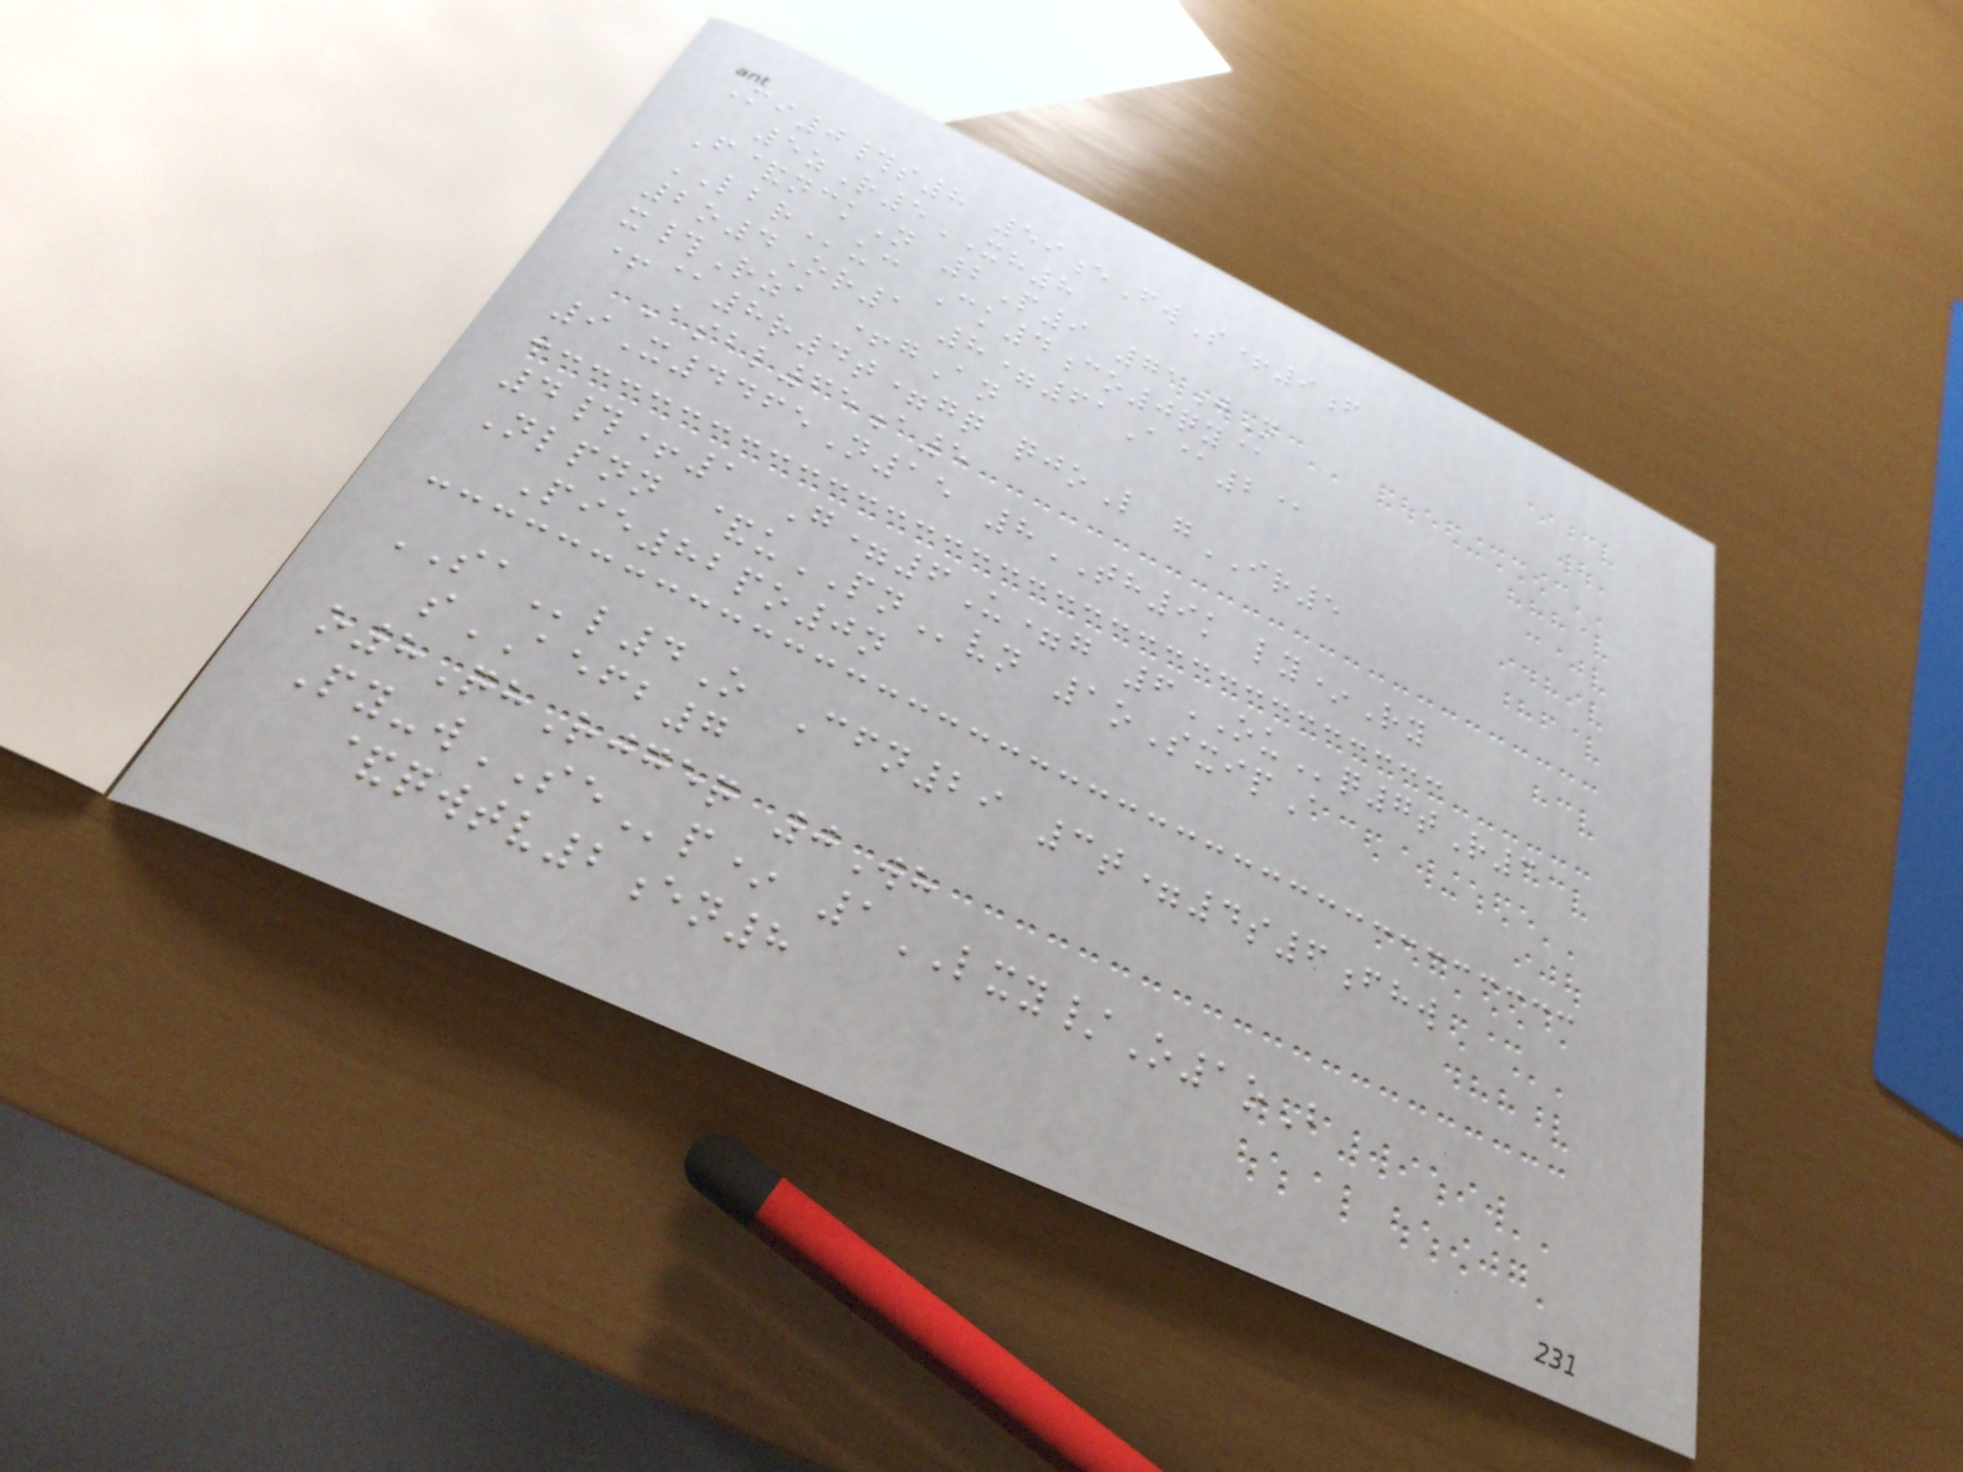Mi0#s8 59eFwS+9f
5zR5XH8
F&nckN 2P9 71jN
LBRuc Ck4co0qy@
2o4Or1 8=61A@2@
x#Rza +gAn
+@8r4t=gq qjoL gIR5
Asbl65a5
9X4465N15 8TH9k ly*Ry
4#+1 G=6U=g 6OUq7tR3
Nlpnn &uPNvn 1oSxipA
Pie82po0n
SAl4O Cfn29 3t=4s6fhw
sAEFB7
o8QhRjgeq 0Wh
Py-wSEp* 1LXY/O1oB
&qwtv2en8
